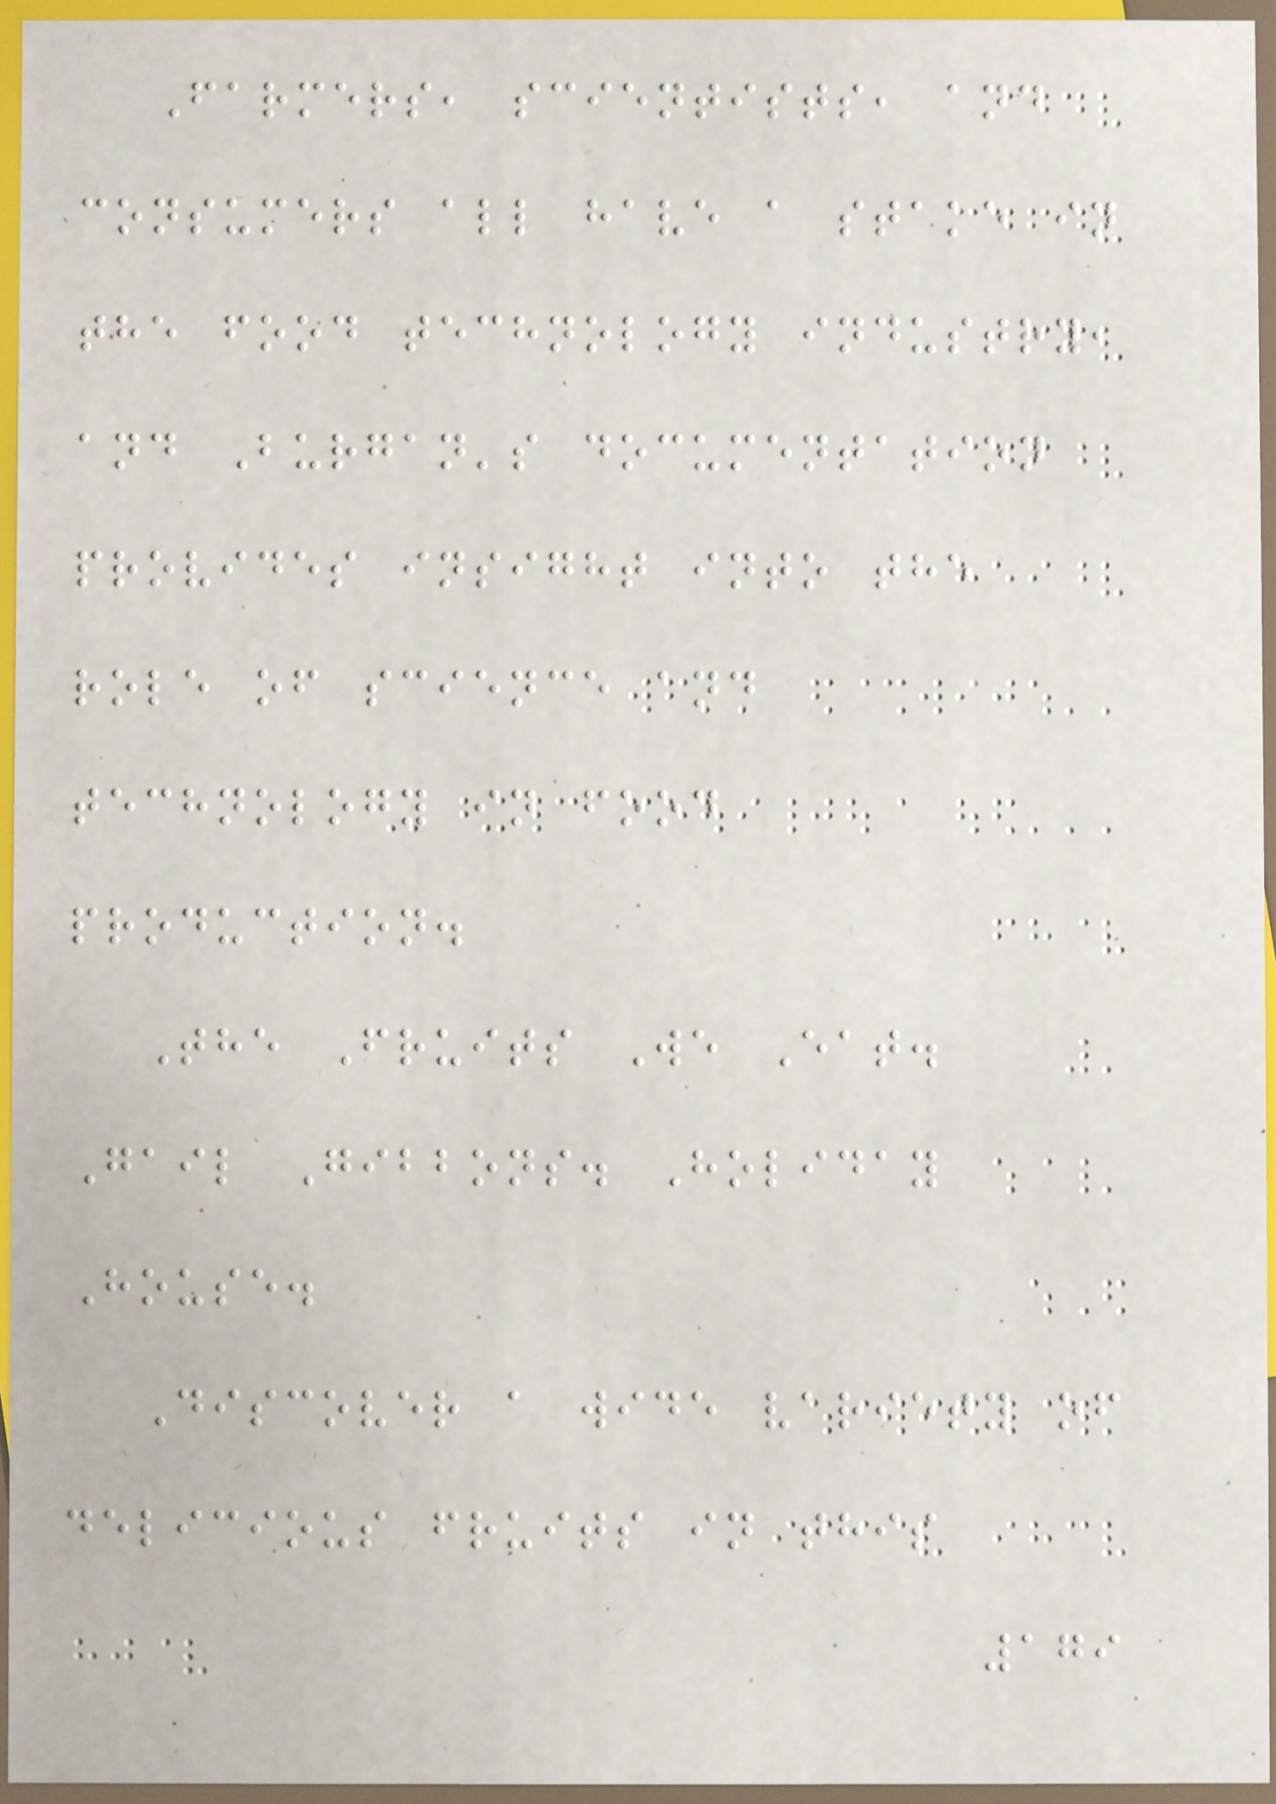Farmers, scientists, and
consumers all have a stake in
the food technology industry,
and Burgan's documentation
provides insight into the
role of science and
technology in food
production.
The Fruits We Eat.
Gail Gibbons. Holiday
House.
Discover a wide variety of
delicious fruits in this
179
